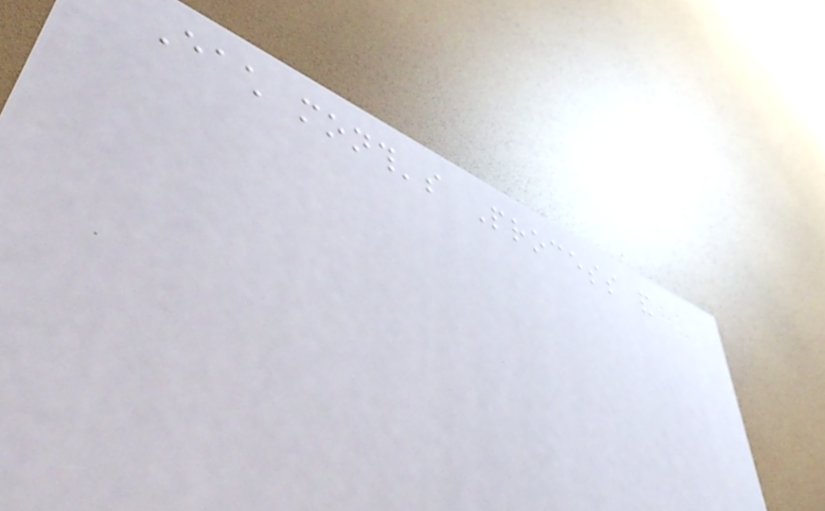Each month's Process and
